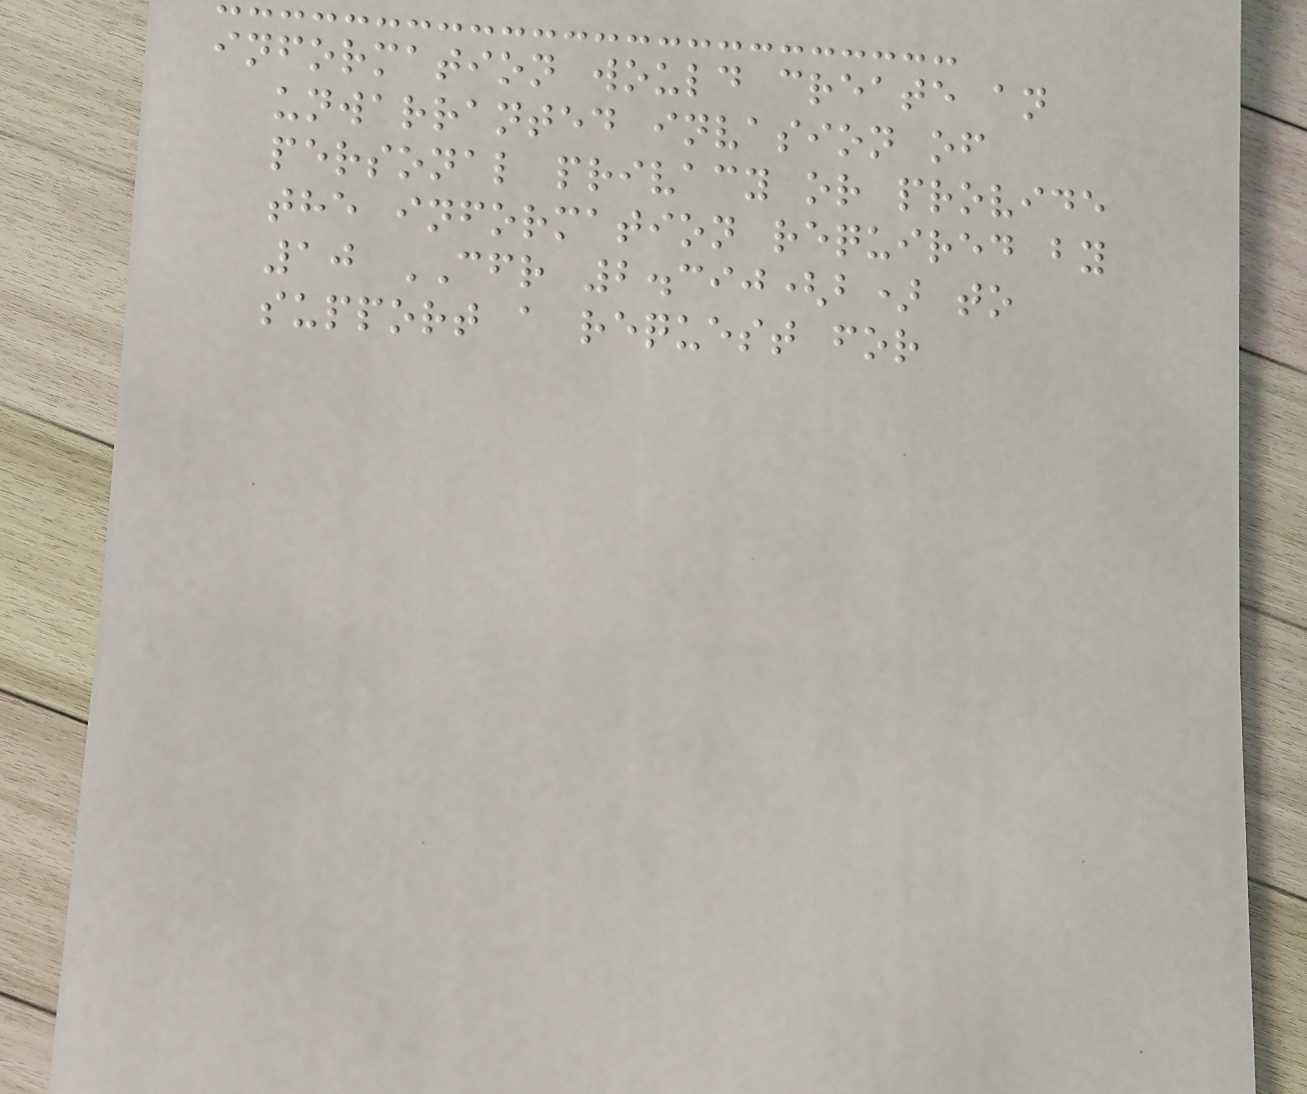information would create an
unwarranted invasion of
personal privacy or provide
the information required by
10 CFR 2.390(b) to
support a request for
